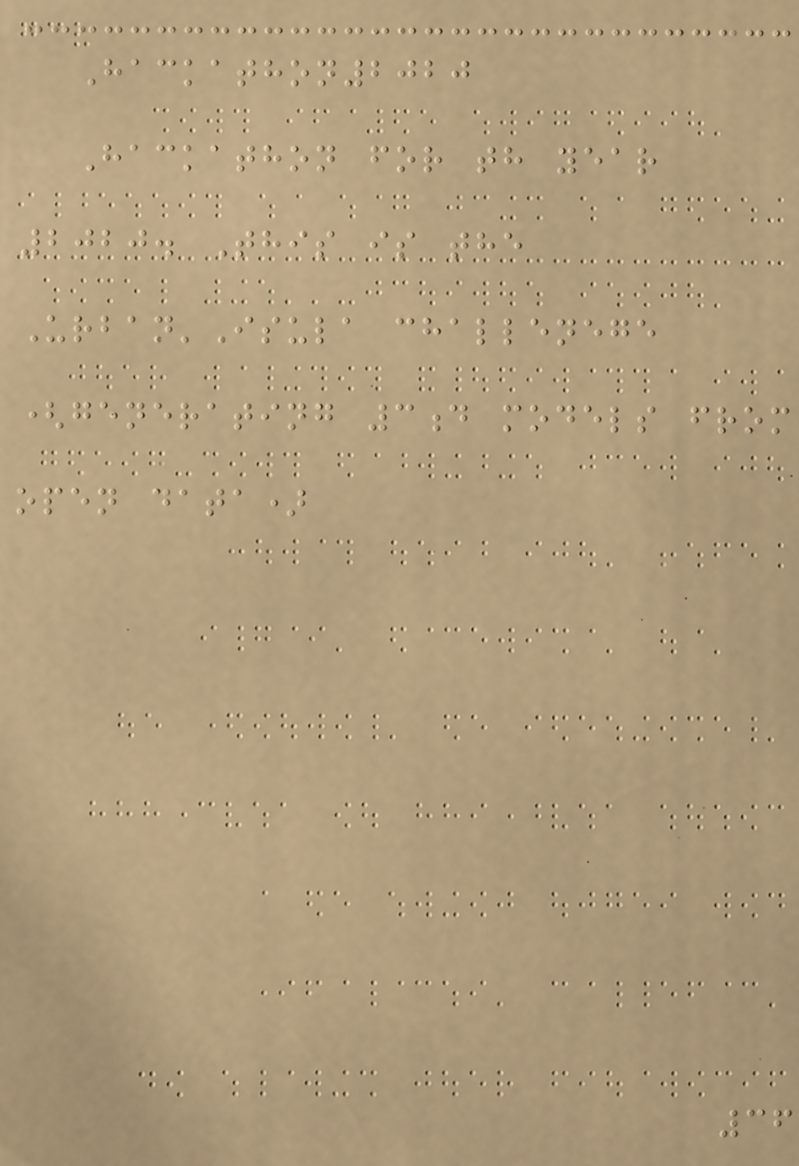Hackathon2020
Hackathon for th year
2020. This is the
Urban'Isula challenege
(generating 3d models from
open data)
36
